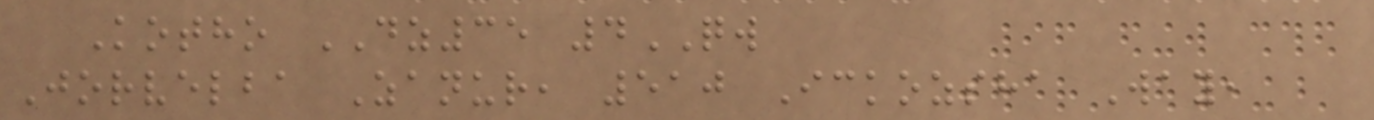Kotho DZ35 4QW
Jorvelba Zanur, 510 Ickozsha Way,
